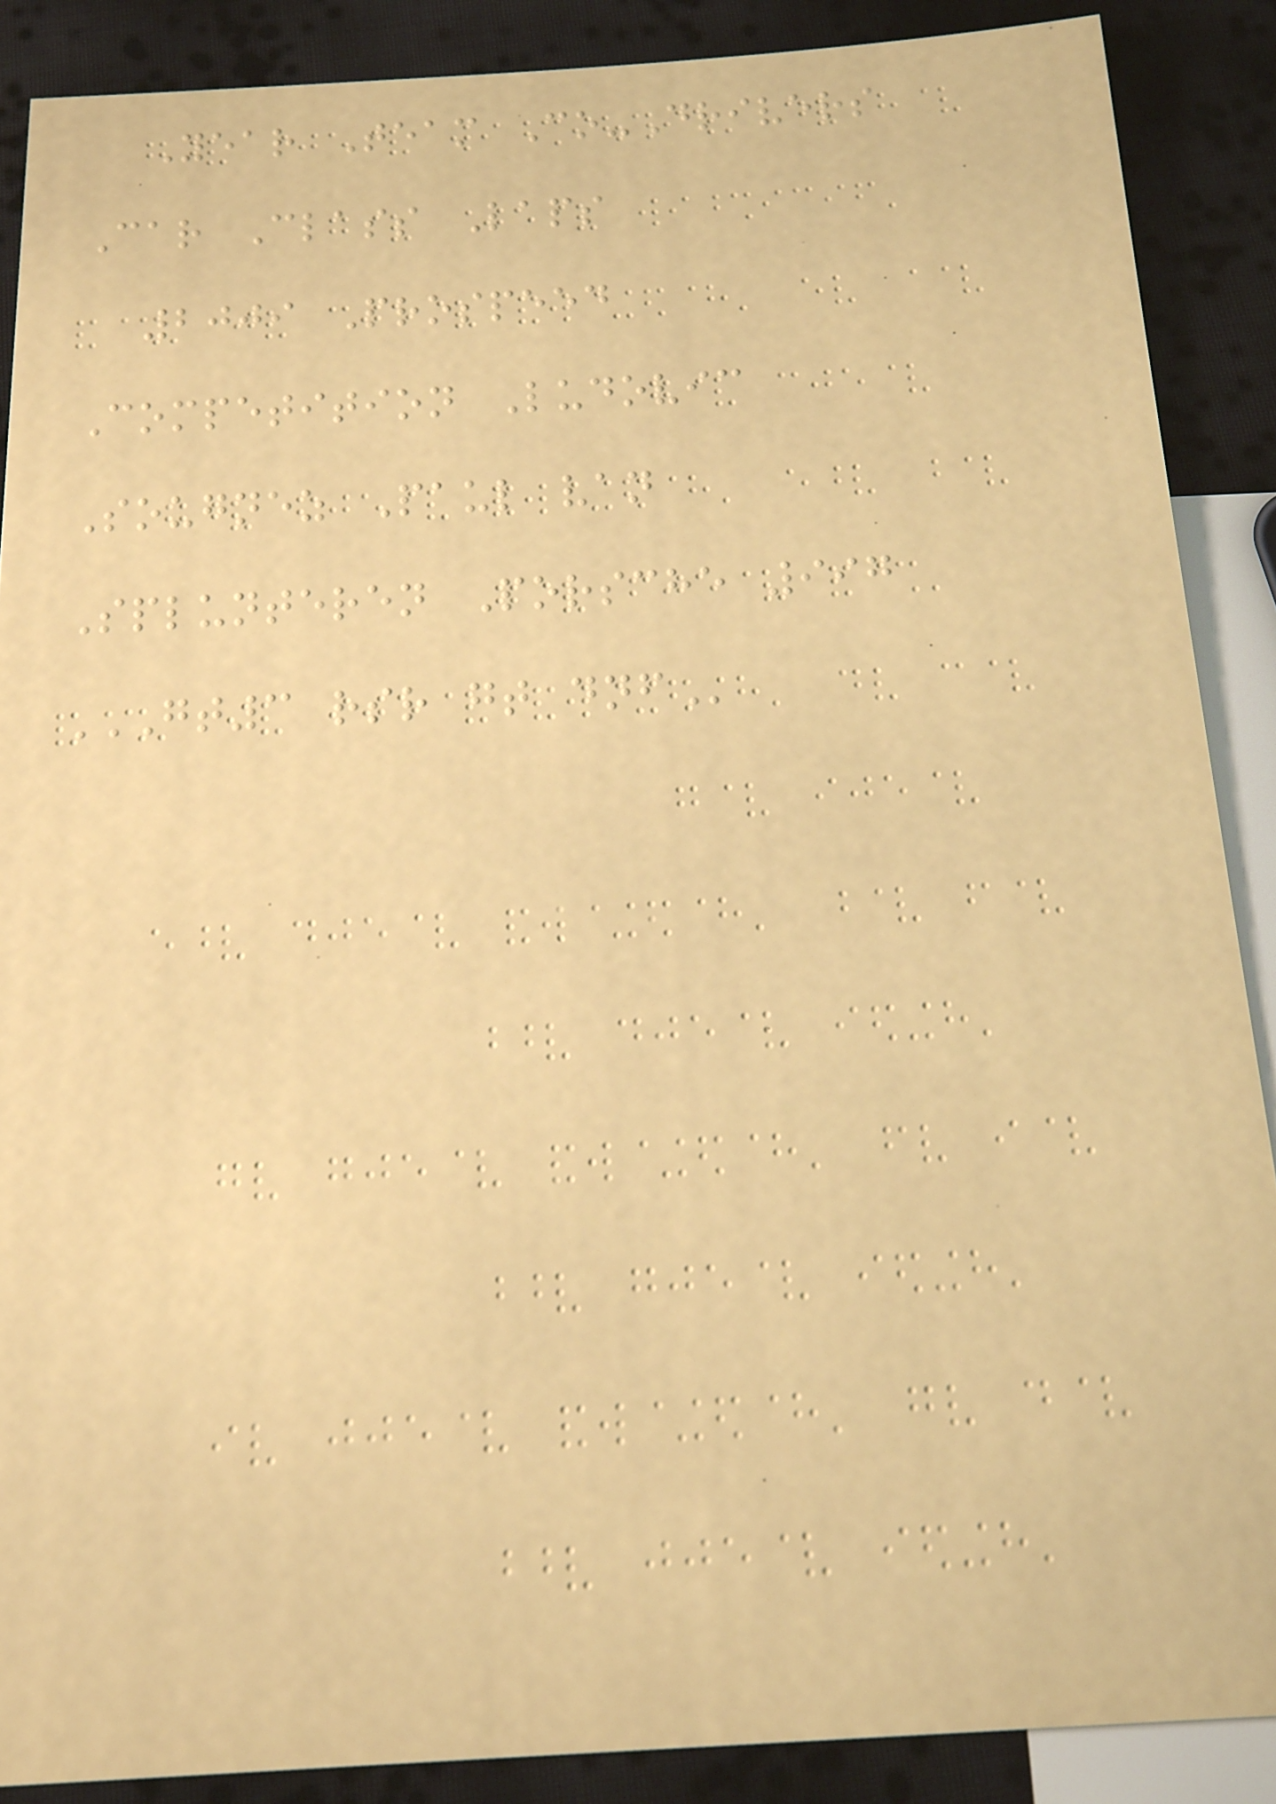Year Team Co-Drivers
Car Class Laps
2009 Prospeed
Competition Ludovic
Sougnez Paul van
Splunteren Porsche 997
GT3 RSR GT DNF
